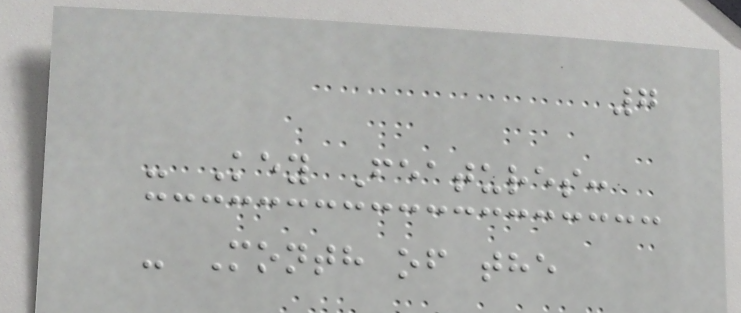7
- Key Features:
- Month of the
